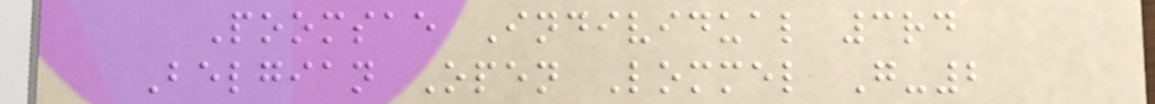Poomsae Individual 3rd
Belgian Open Lommel G-2
